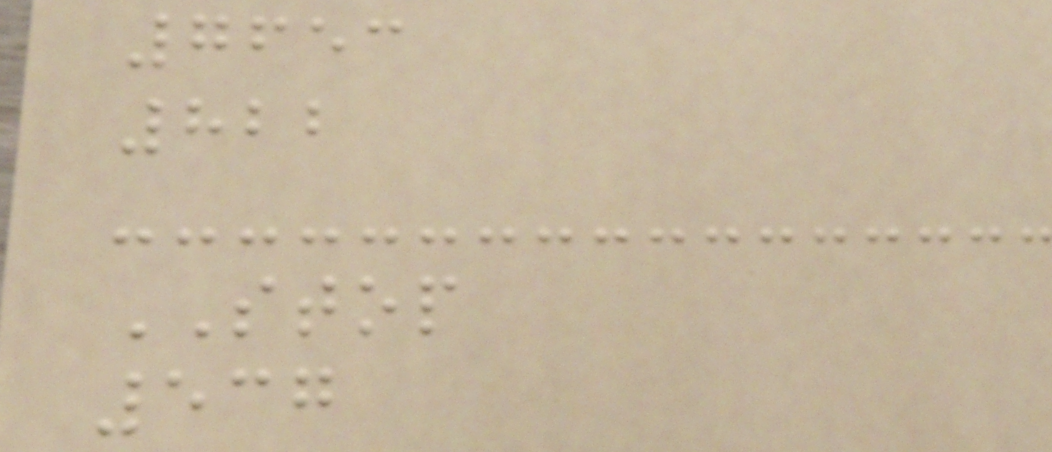7653
822
STOP
537
